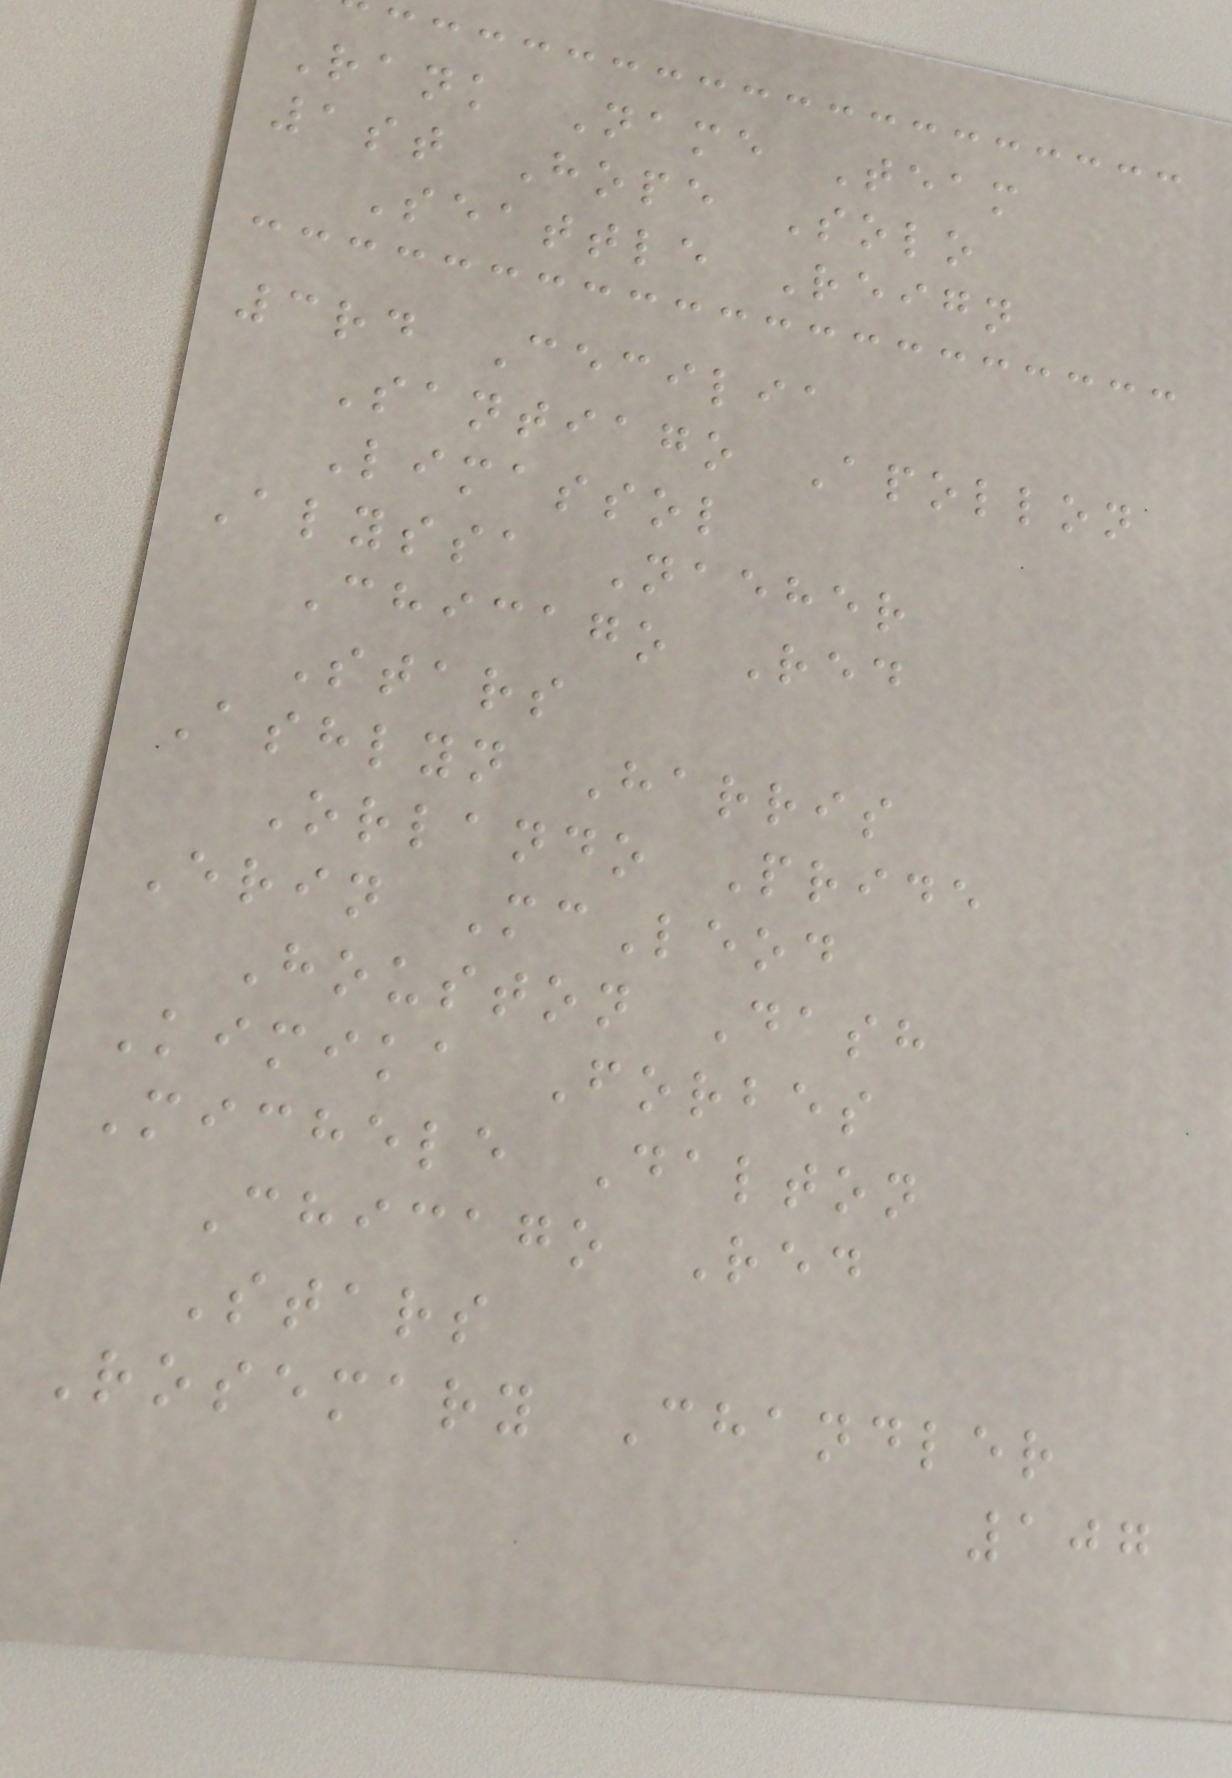Rank Name Team
1st Hope Solo
Seattle Reign
3rd Cecilia
Santiago Apollon
Limassol
Alyssa Naeher
Chicago Red
Stars
Ashlyn Harris
Orlando Pride
Erin McLeod
Houston Dash
Kimika Forbes
Michele Dalton
Chicago Red
Stars
Rosemary Chandler
107
